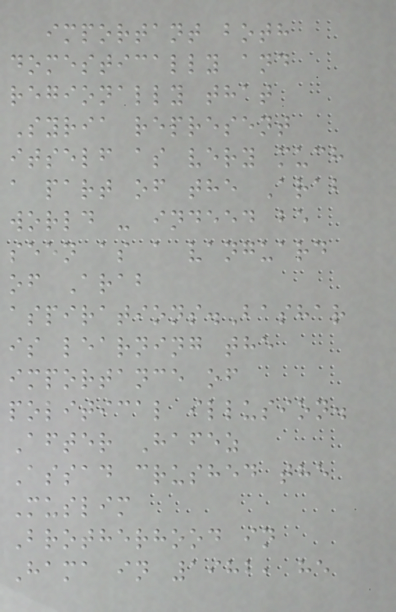important both
domestically and
regionally that
Syria represent
itself as very much
a part of the Arab
world - indeed be
seen as a vanguard
of Arab
aspirations.Bashar
is learning the
importance of
political illusion.
After Hafez
Assad crushed the
Muslim
Brotherhood in
Hama in 1982, he
